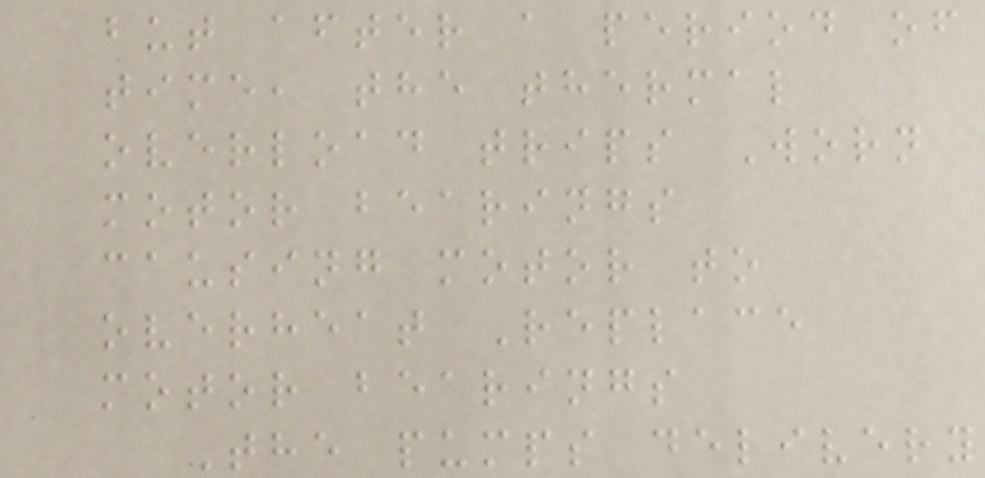but after a period of
time, the thermal
overload trips Worn
motor bearings
causing motor to
overheat Replace
motor bearings
The pumps delivery
